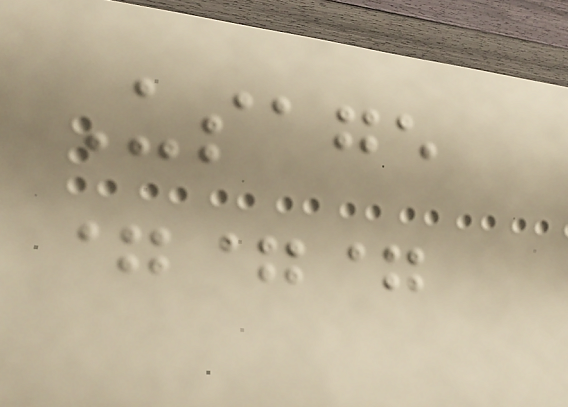Usage
===
